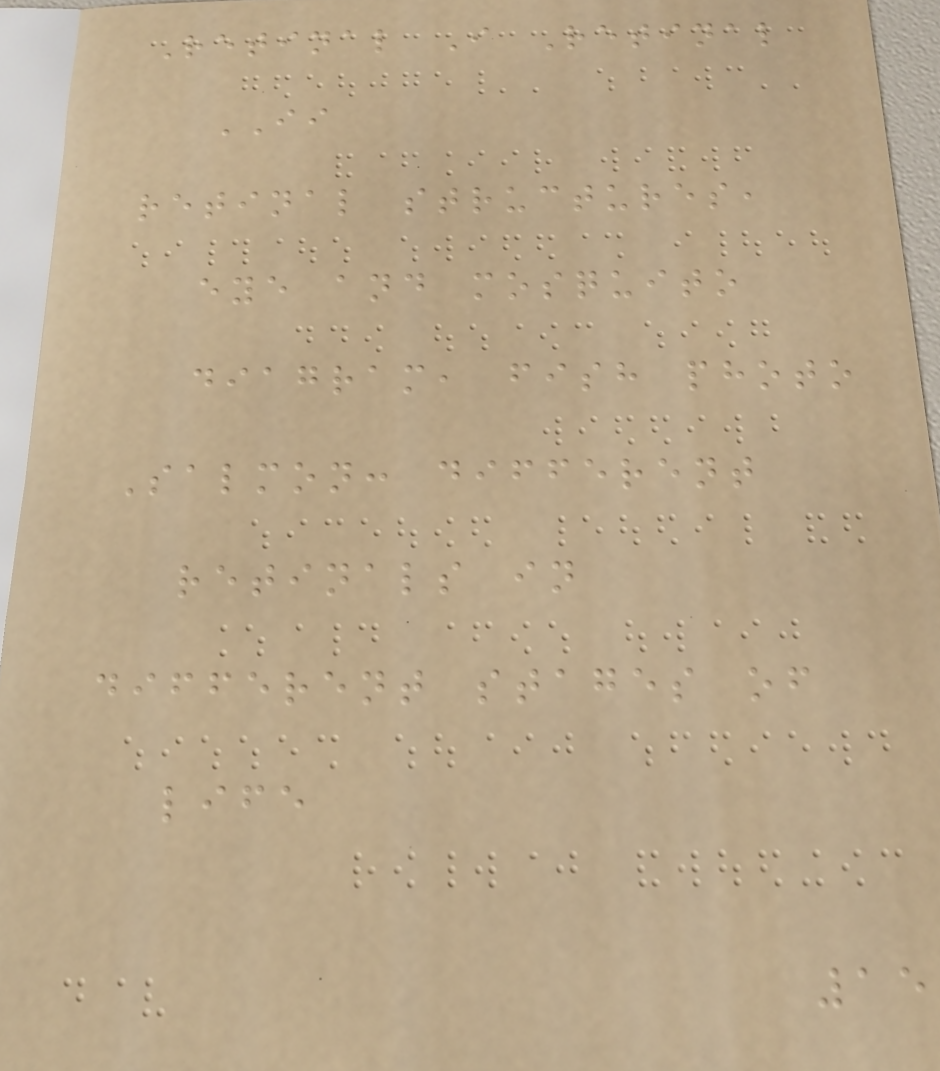Retinal I Retinal
II
retinal structures,
eye and mosquito
diagram, fish photo
Salmon: different
retinals in
different stages of
life
15
